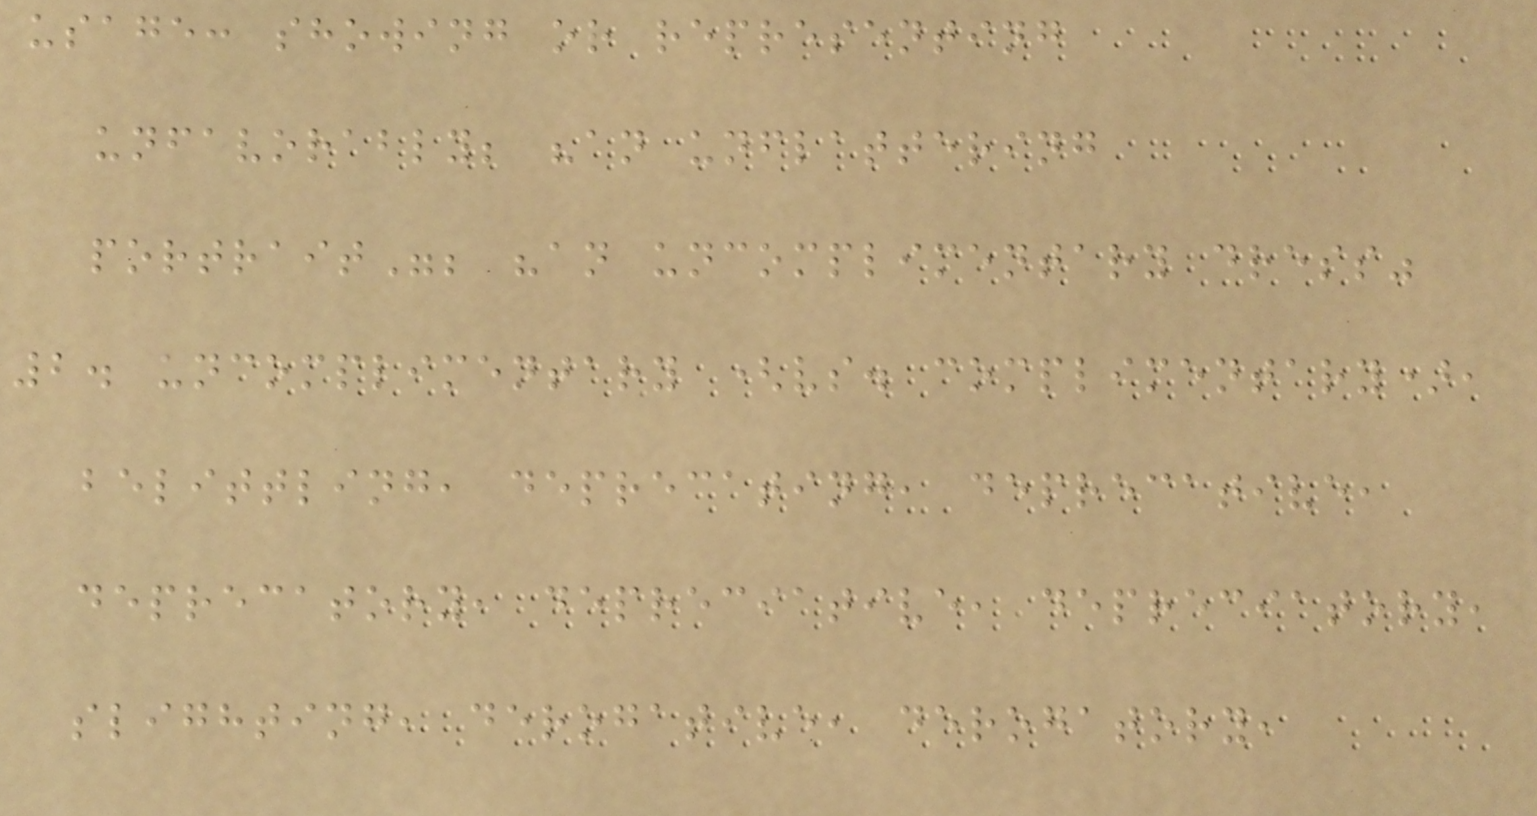usage: showing or representing
unfavorably; "an unflattering
portrait"; "an uncomplimentary dress"
2. uncomplimentary (vs. complimentary),
belittling, deprecating, deprecative,
deprecatory, depreciative, depreciatory,
slighting, derogative, derogatory,
